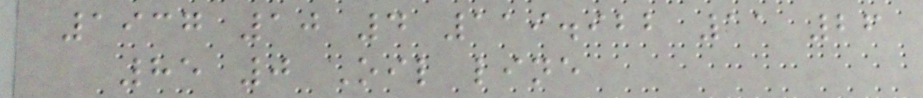1937 10 4 119.922 11 26
85 0 Oil line
